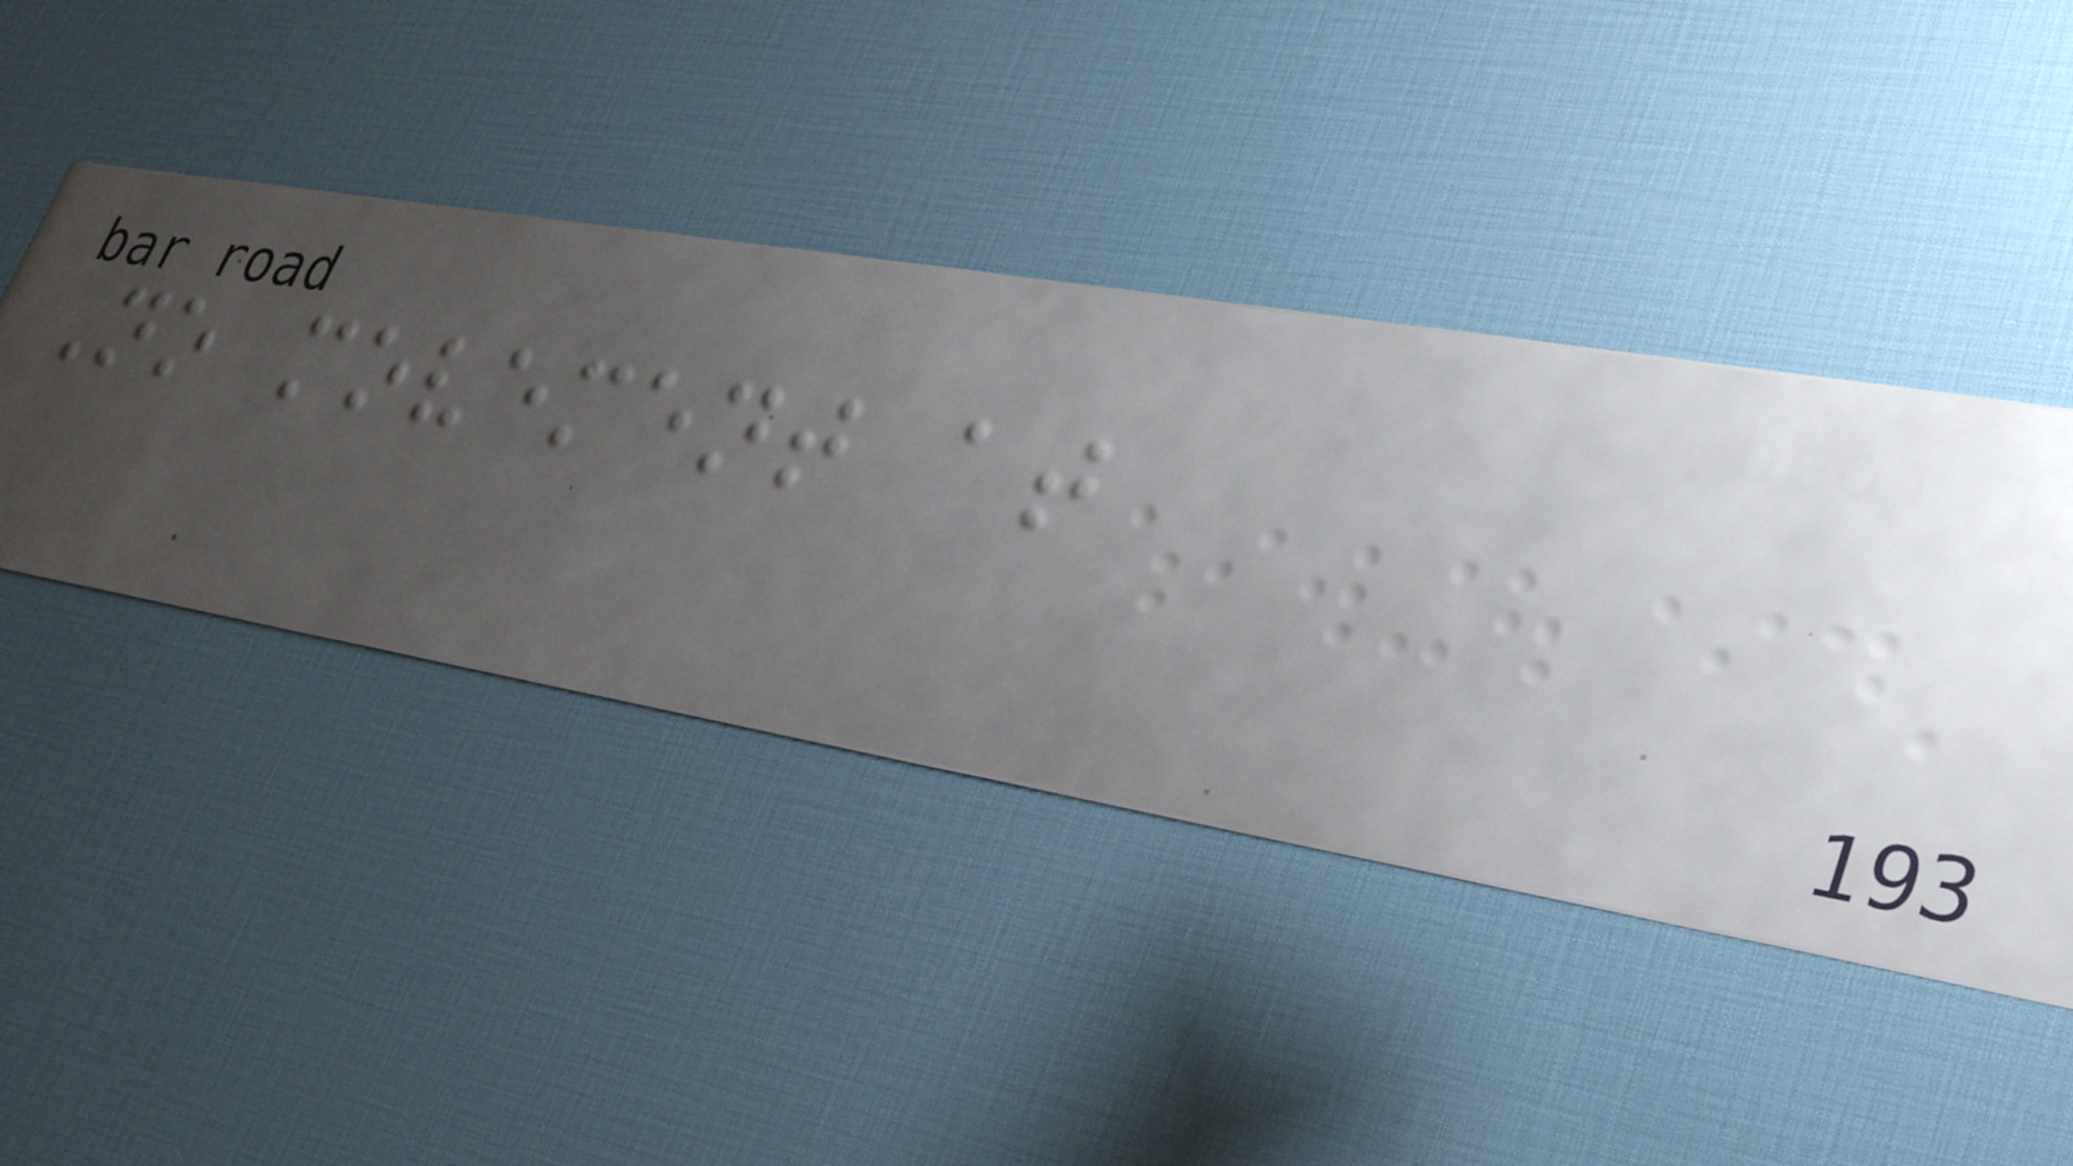No movement at
